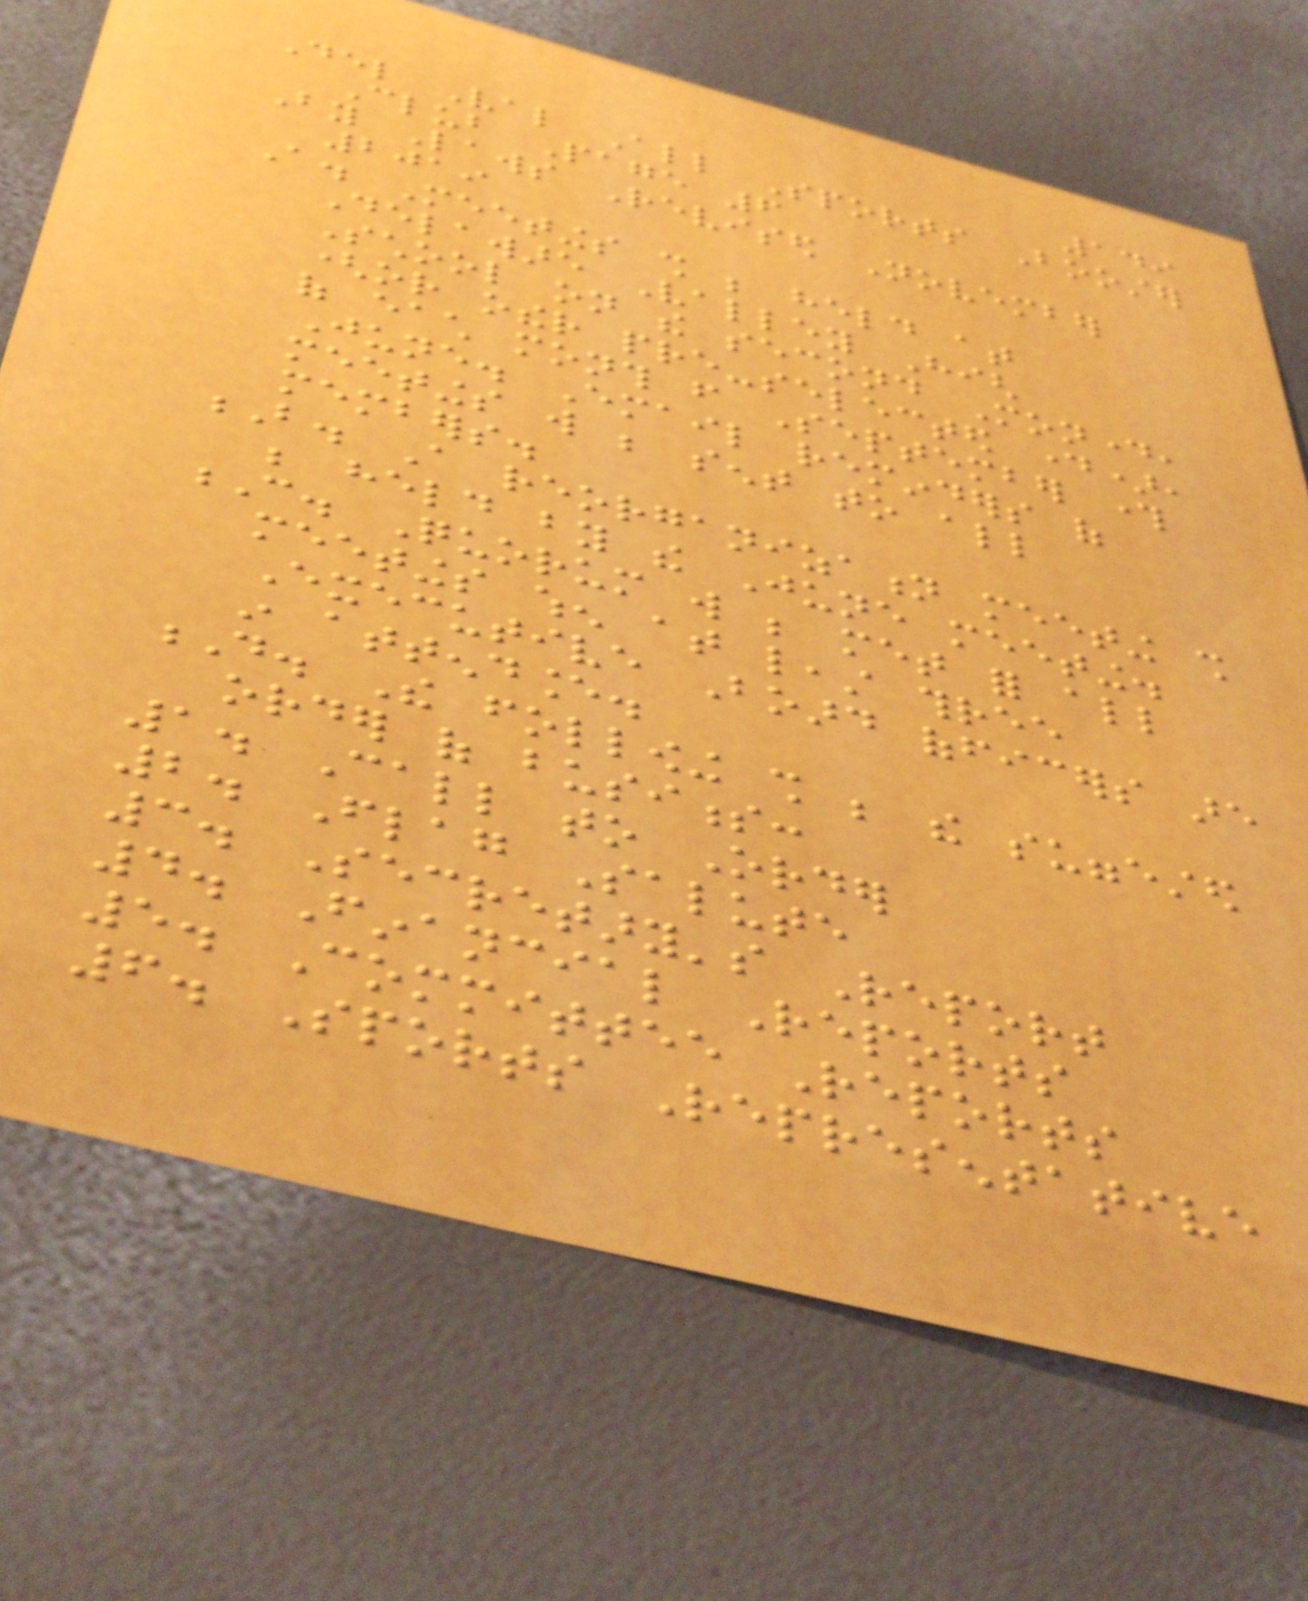149
Del Val All Sports Booster
Club Page 6
By Laws Revised November
2019
A. Meetings shall be held at
Delaware Valley High
School on the second Monday,
(or other pre-selected day),
of each month from September through
June. Email reminders of
meetings will be sent to all
members.
B. A reorganization meeting shall
be held by the June meeting.
C. Quorum will be met for all
meetings when at least three
Executive Board officers are
in attendance.
D. The following shall be the suggested
order of business:
1. Call to Order
2. Flag Salute
3. Secretary's Report
4. Financial Reports
5. Committee Reports
6. Sports Representative
